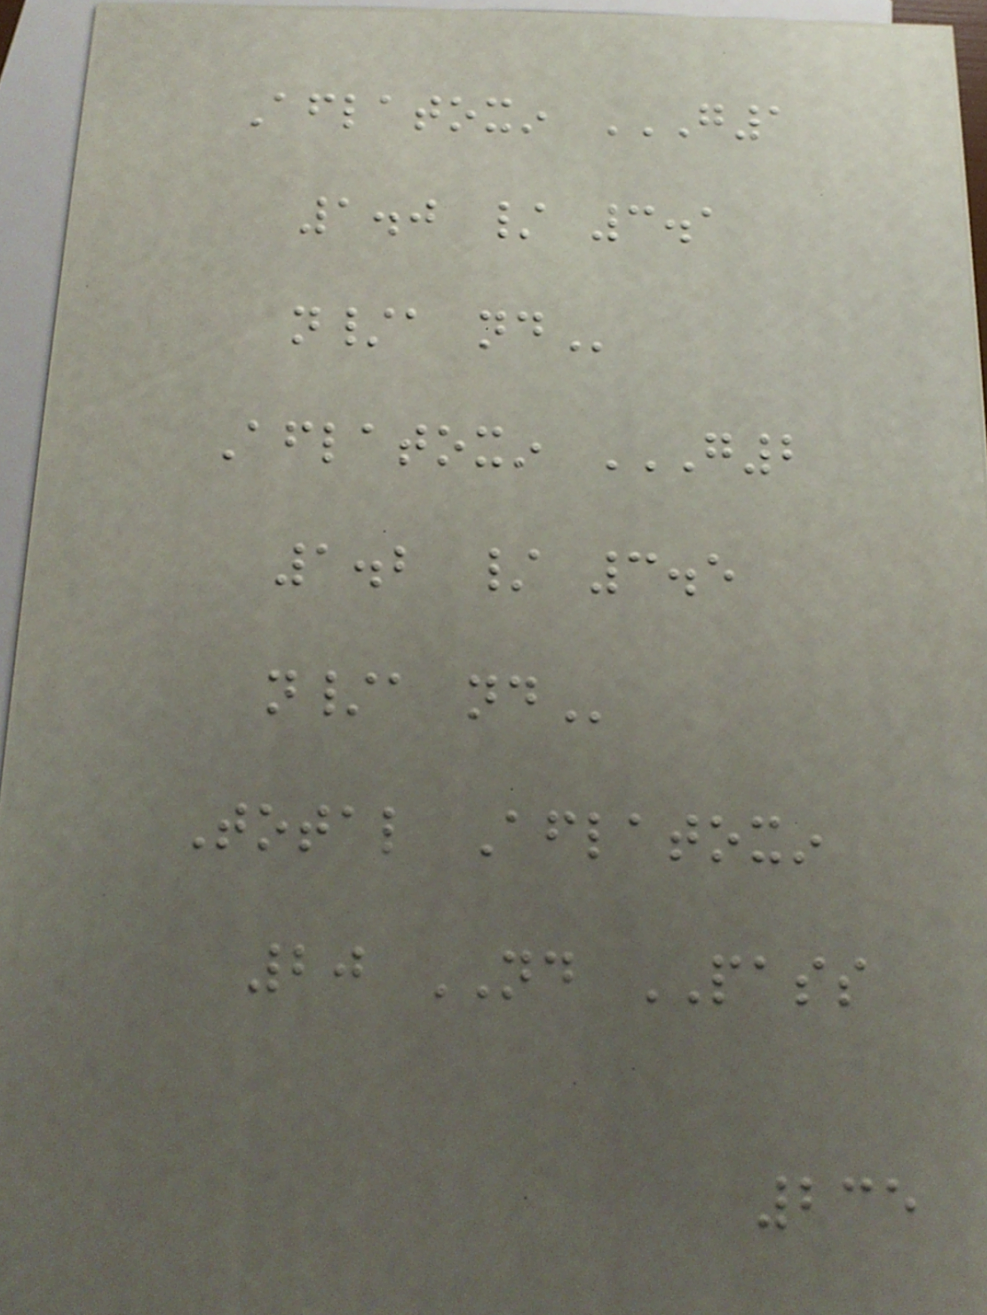Aflatoxin G1
1.0 / 3.1
N/A ND
Aflatoxin G2
1.2 / 3.5
N/A ND
Total Aflatoxin
20 ND PASS
235
